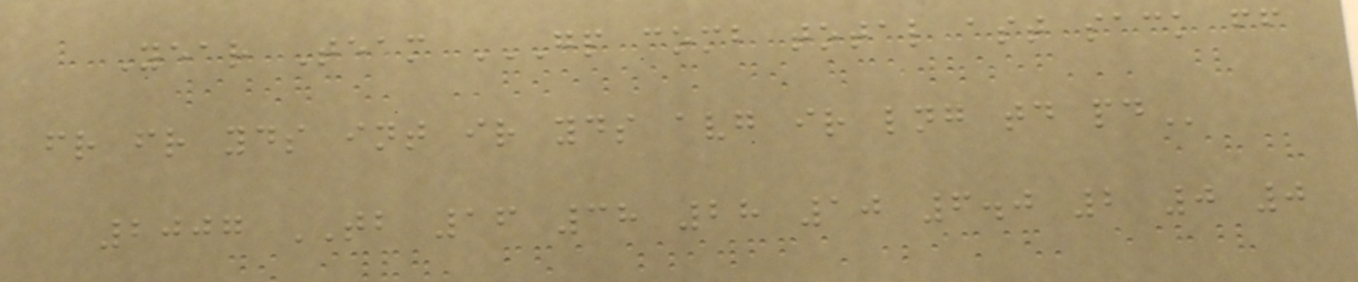Year Team GP COMB TOTAL AST SACK FF
FR FR YDS INT IR YDS AVG IR LNG TD PD
2007 TB 16 38 28 10 6.0 2 0 0
